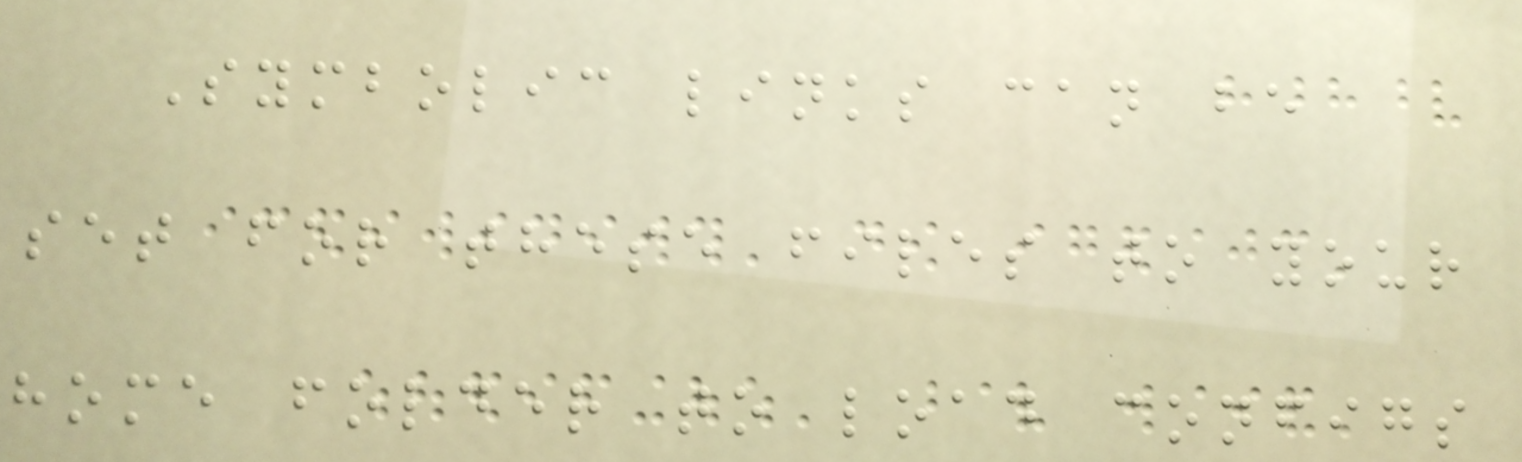Symbolic links can be
set for these files to your
home folder to load configs
